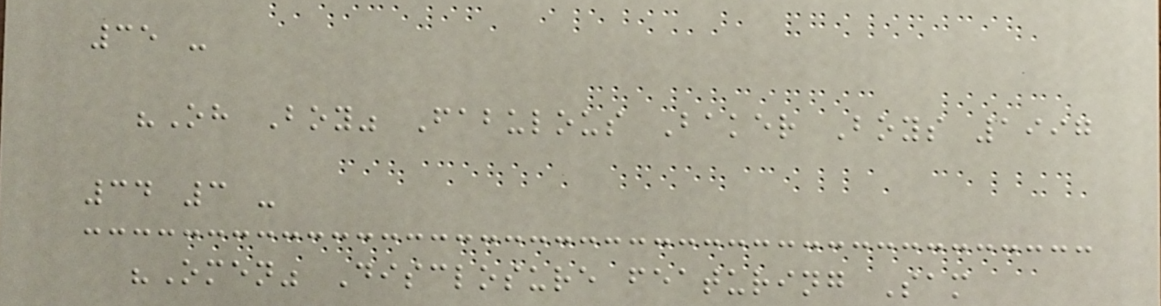35 -
"Oh Boy" Fabulous Baker Boys 1997
34 3 -
"Omen" Disclosure featuring Sam
